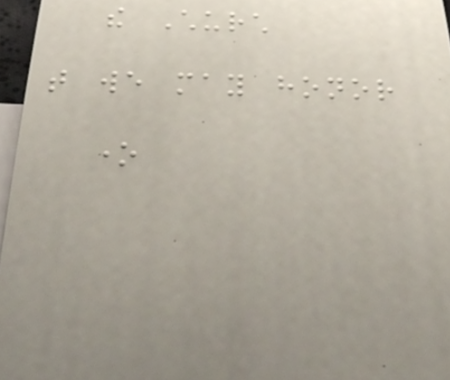the Church
that we may honor
one
